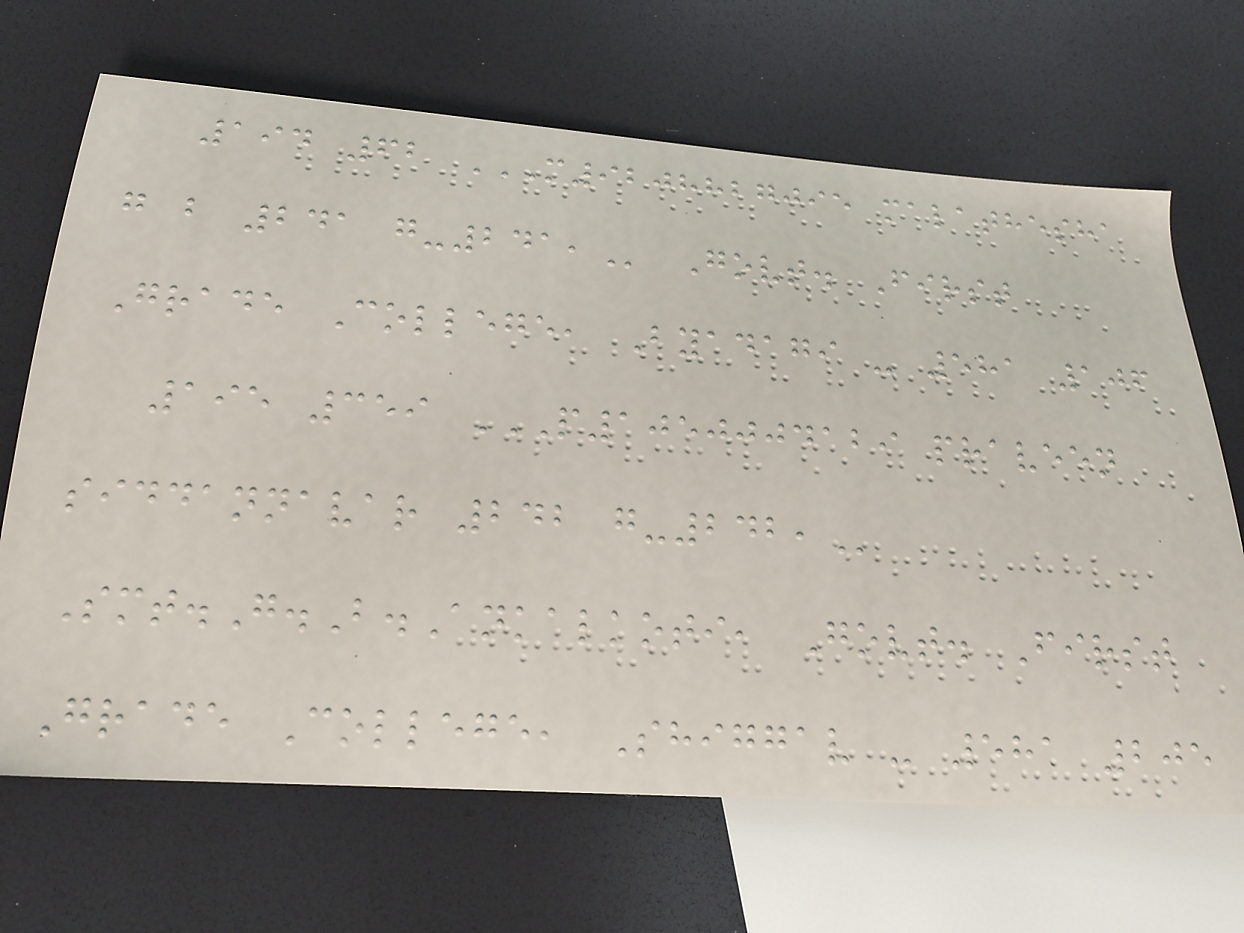194 62 M9208827095 MALATHESHA
G B 241 G-241, Govt. First
Grade College, Byadagi - 581 106
195 359 P1050004129 PRAVEEN
SIDDANNAVAR 242 G-242,
Smt.G.B.Ankalkoti, Govt. First
Grade College, Shiggav - 581 205
